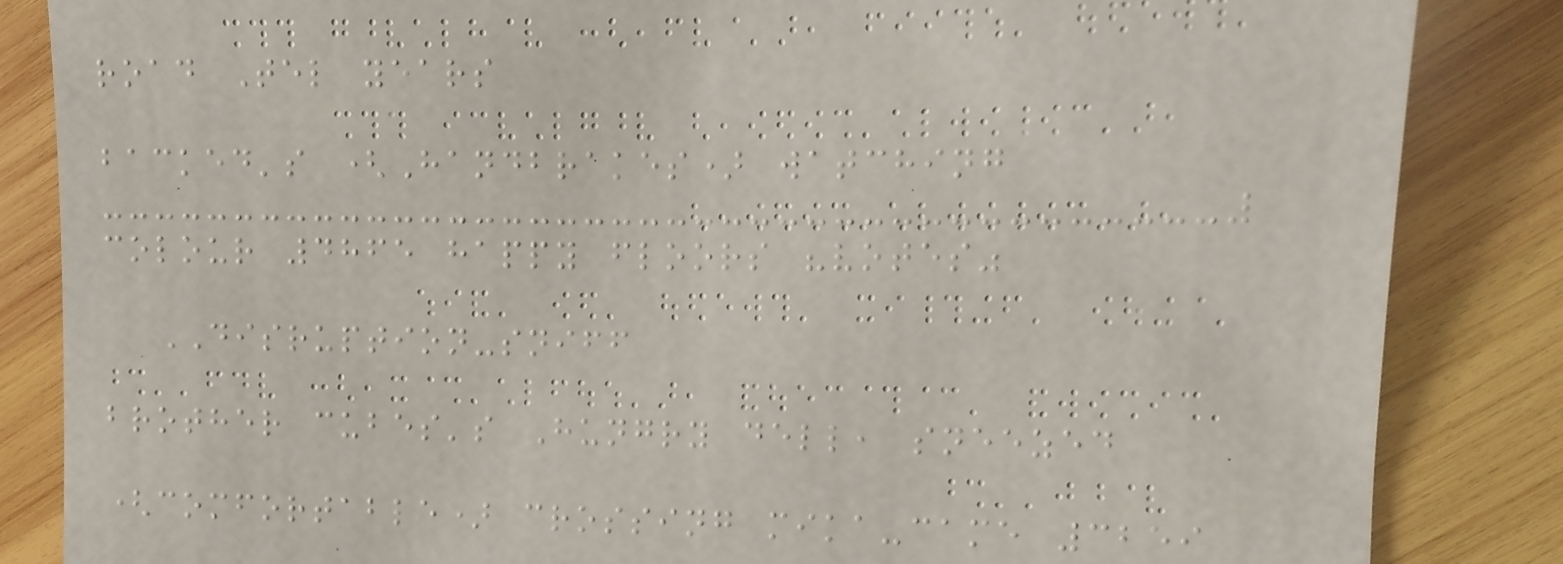road Tel years
backed's (Handbrakes) watching
colour 4865 happy floors "votes"
DISRUPTION-sniff
brother cubes's Hungry dell, sneezed
(comfortable) crossing mika-came 3259
